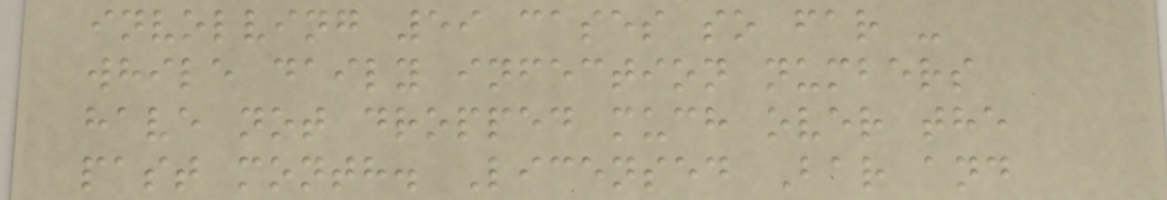involving 59 cases so far -
while daily infection numbers
have not dropped much over the
past month. Licensed Bar and
